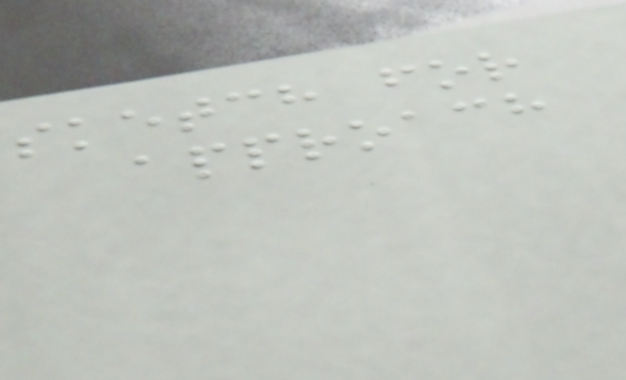sketch for
approach
